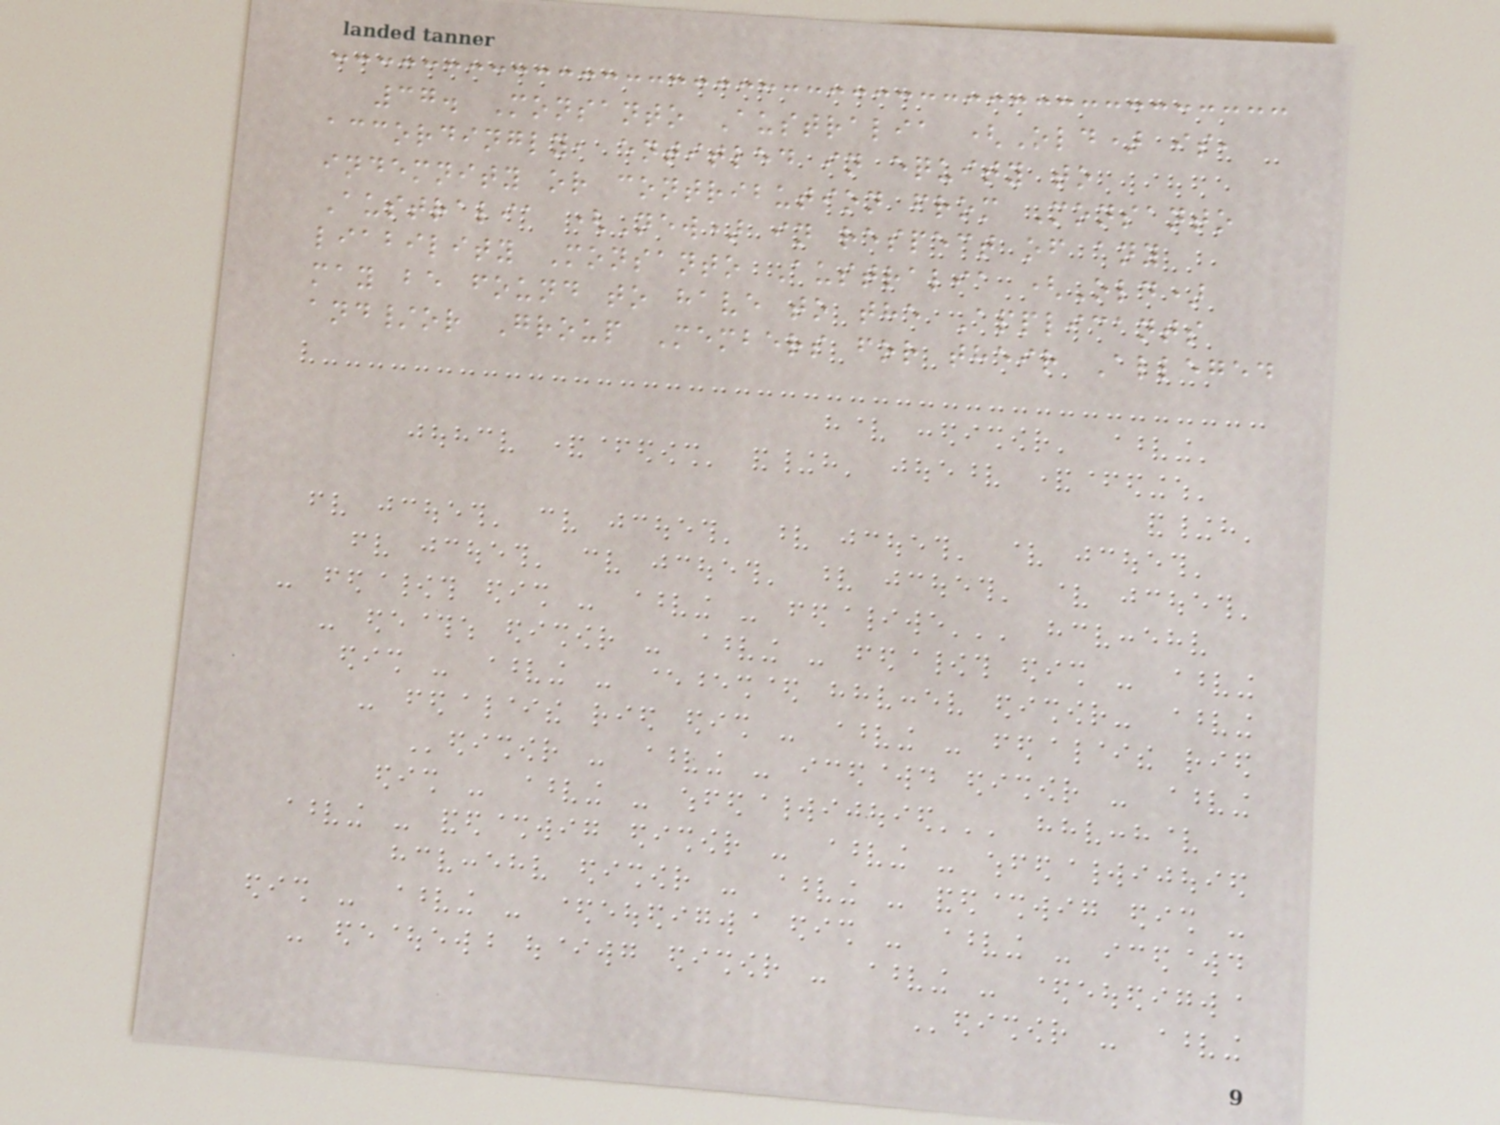37. Monsanto Australia (Old) is,
accordingly, entitled in equity to
indemnity or contribution from Monsanto
Australia (New) in respect of any
liability Monsanto Australia (Old)
may be found to have to the Applicants
and/or Group Members for their Alleged
